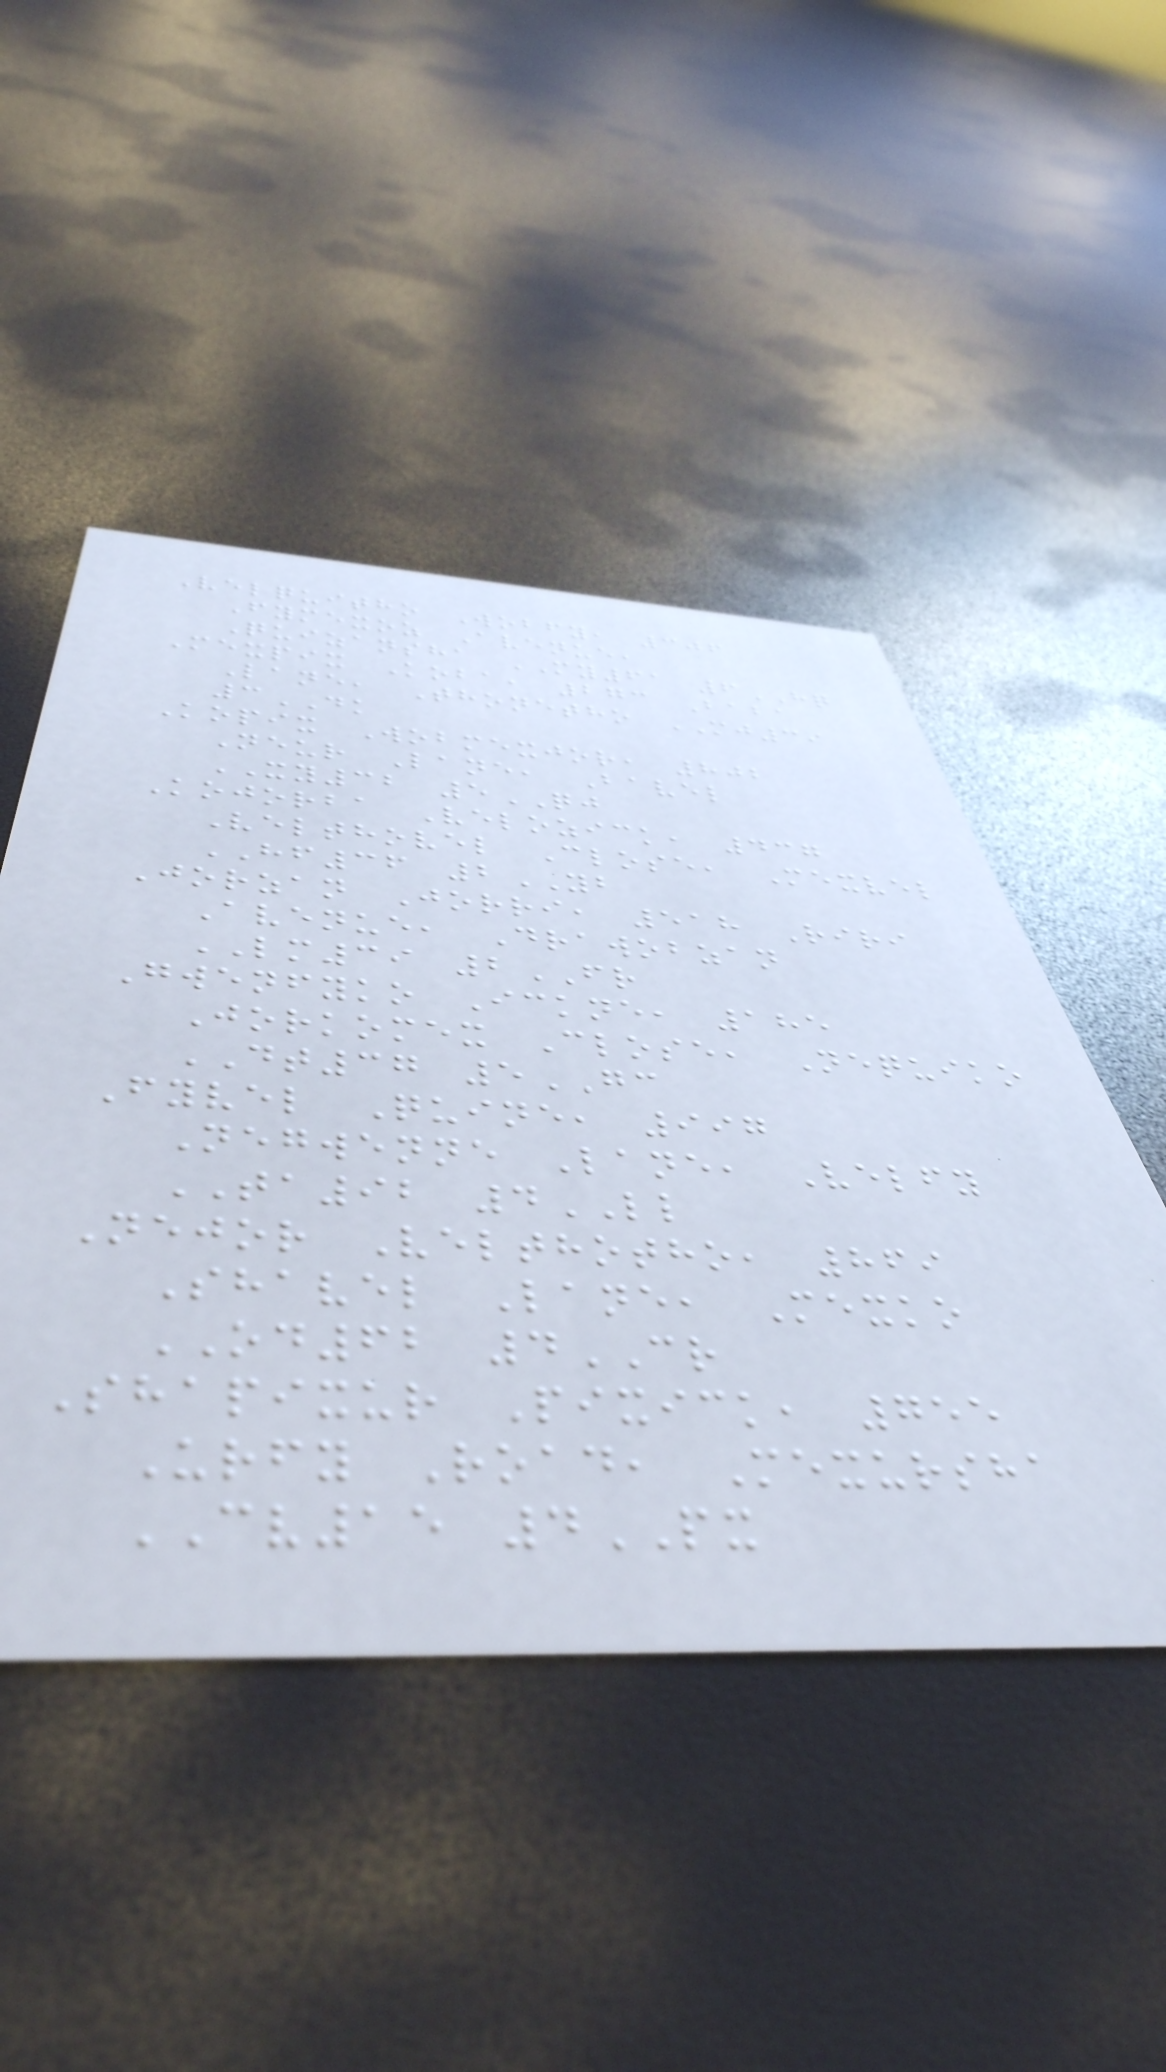Velquitho Wobfy, 306
Fymexoz Avenue,
Quizansha MY61 6HQ
Mexpix Koba, 273 Baba
Lane, Thonetho MJ39
3DK
Kopix Wobmexjor, 802
Neur Lane, Bavel
XY32 5QJ
Kojorba Velozick, 437
Velthovel Close, Mexvel
HF36 2YB
Jorzan Jorri, 518 Riri
Avenue, Drawobzan
LM39 2FR
Gwenfyko Ickne, 185
Jorkomex Close, Nequiko
DT37 5GC
Fyvel Quine, 997
Negwenne Lane, Velfy
TA92 4LL
Nejor Velthotho, 869
Shavel Lane, Mexko
OD62 4CR
Shapixur Pixick, 755
Urfy Road, Mexursha
CV15 4PX
